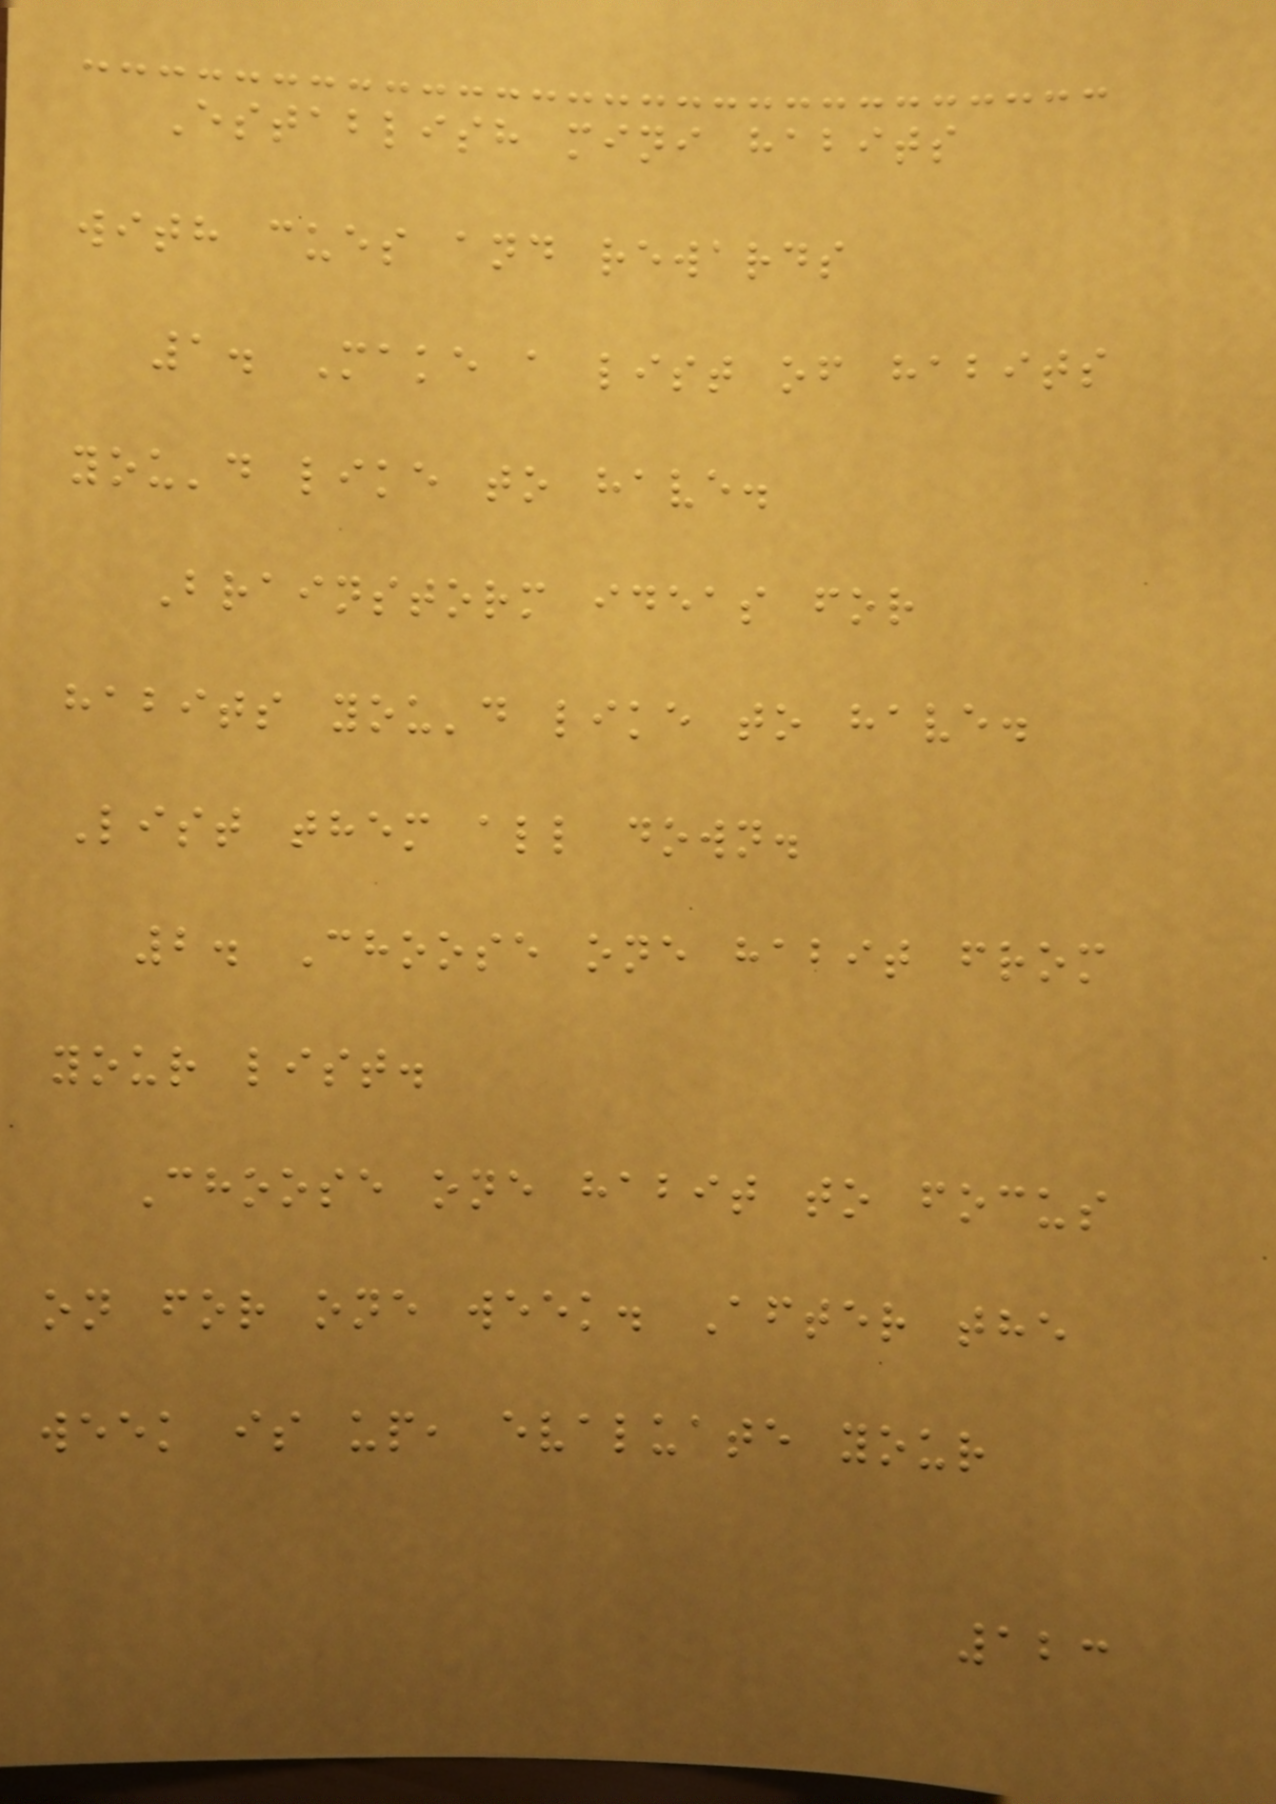Establish mini habits
with cues and rewards
1. Make a list of habits
you'd like to have.
Brainstorm ideas for
habits you'd like to have.
List them all down.
2. Choose one habit from
your list.
Choose one habit to focus
on for one week. After the
week is up, evaluate your
123
